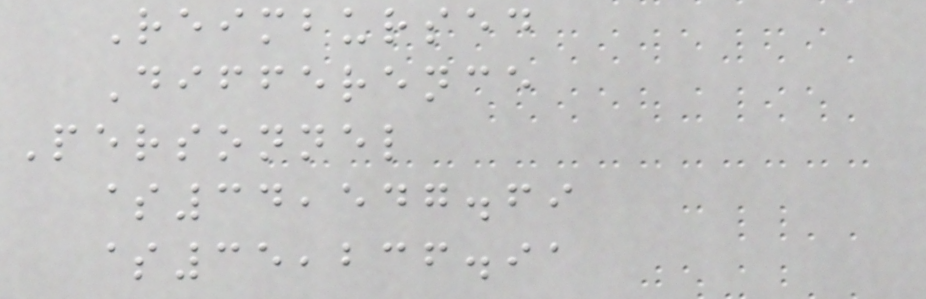Reimbursed
Difference
Personnel
$34,547.69
$35,236.91
